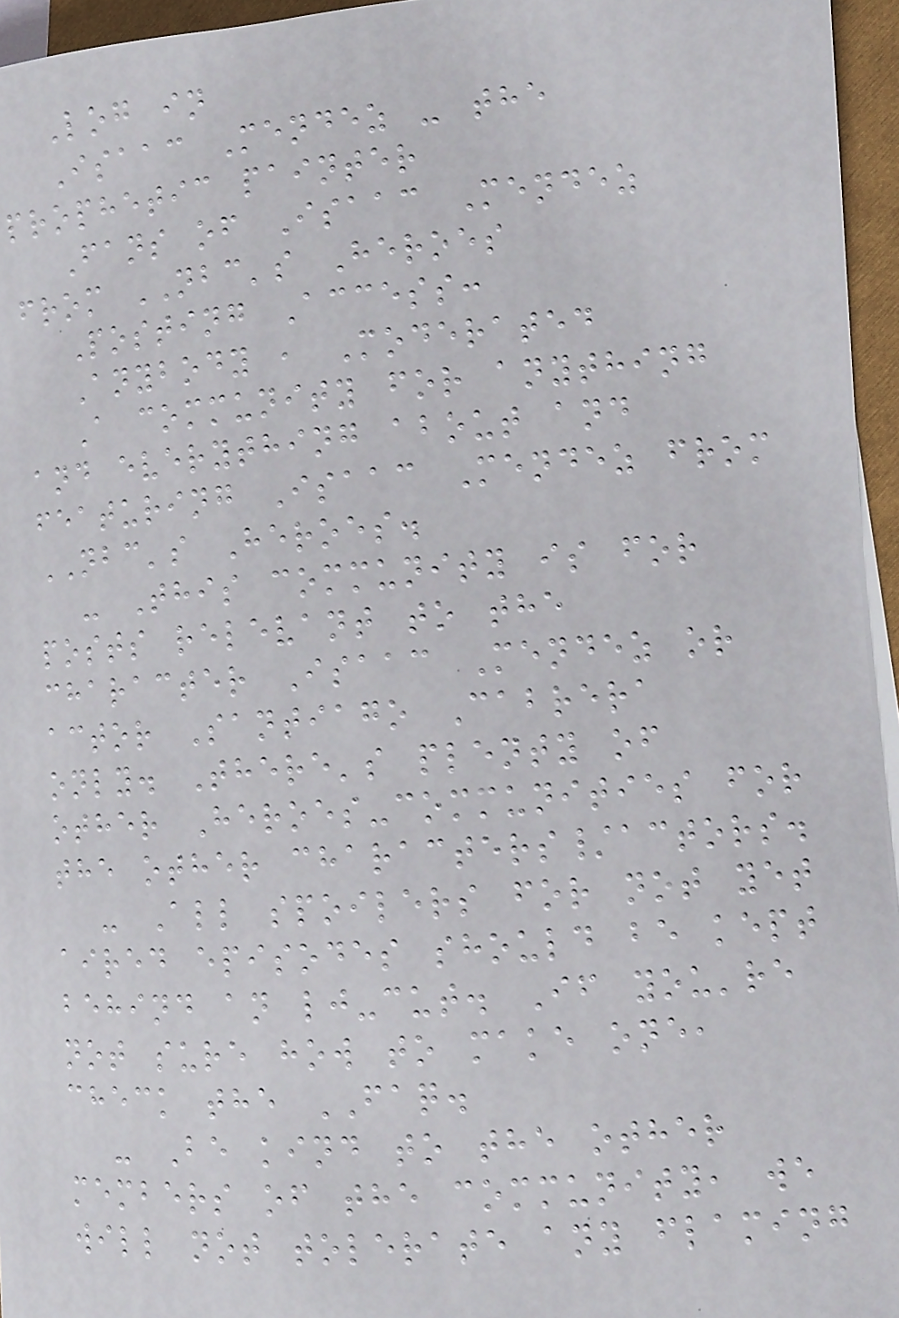Log in
Isaac Mendez - the
prophetic painter
Fans of Isaac Mendez
from NBC's Heroes
Posting Access:
Anybody , Moderated
A community for anything
and everything about and
featuring Isaac Mendez from
NBC's Heroes.
- This community is for
posts relevant to the
character Isaac Mendez or
actor Santiago Cabrera
only. There's plenty of
other Heroes-communities for
the other characters/actors.
- All spoilers for not yet
aired episodes should be kept
behind an lj-cut. If you're
not sure how to make one,
check the FAQ.
- Be kind to the other
members of the community, we
will not tolerate any flaming
